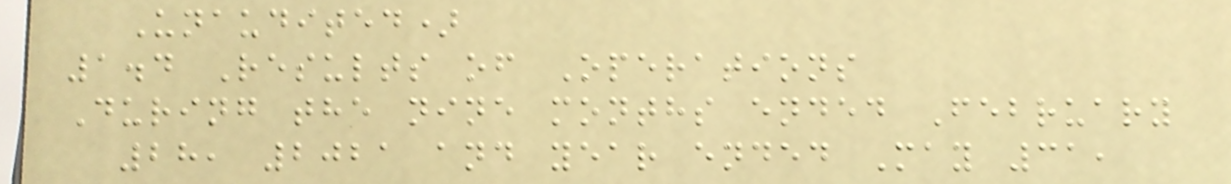Unaudited)
1.4 Results of Operations
During the nine months ended February
28, 2021 and year ended May 31,
